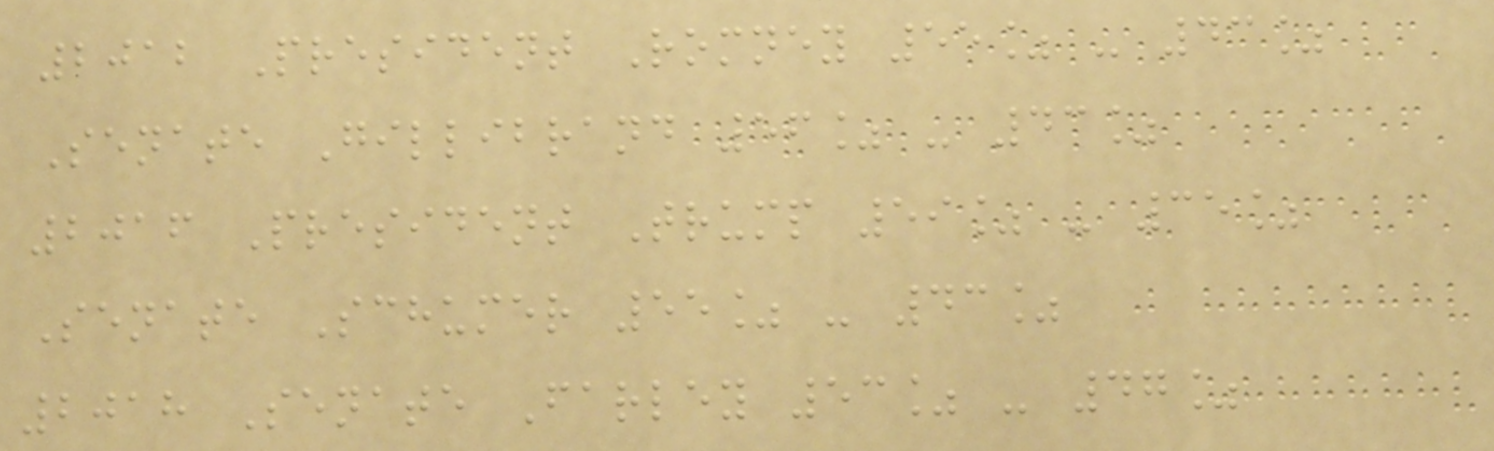2012 President Romney 55% - 43%
Senate Gillibrand 56% - 43%
2016 President Trump 59% - 35%
Senate Schumer 55% - 43%
2018 Senate Farley 53% - 47%
